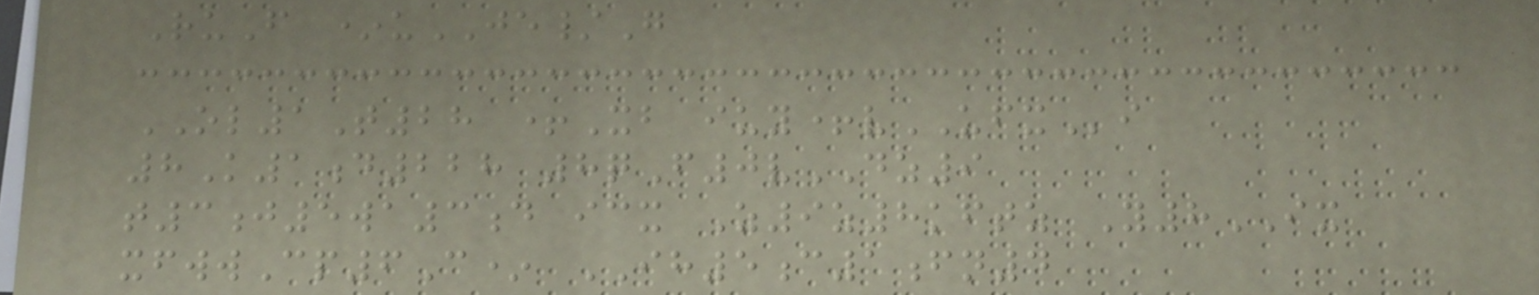RuF *uJE/G
OL1T28 +Xb iuy+vUFXi
8K1d228 8qF0vDZ9
t3j5wa3d icx Z9z8kftz Y8IX
xfwwCp6C* IH5c1fn4
